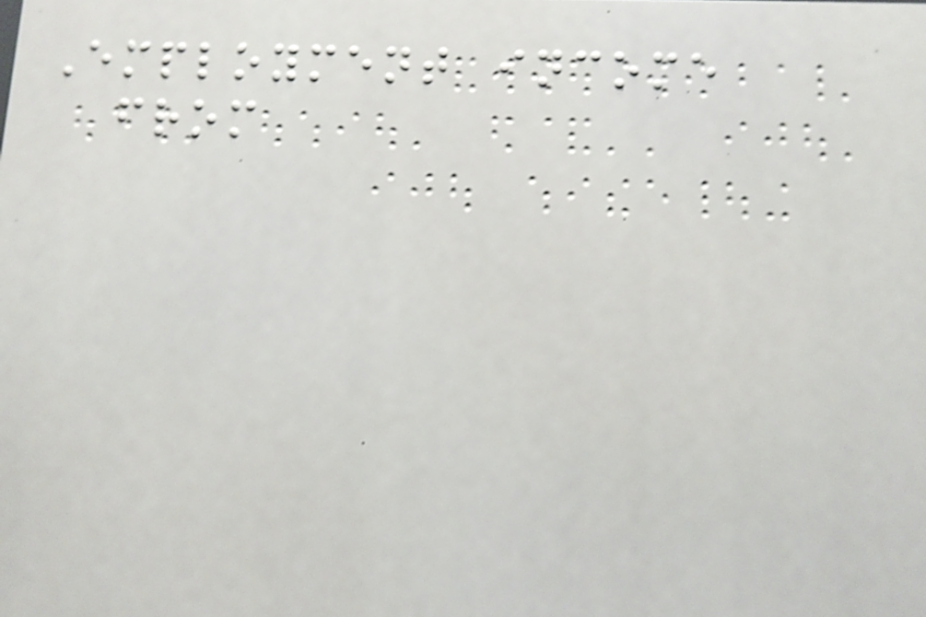Employment income
from
